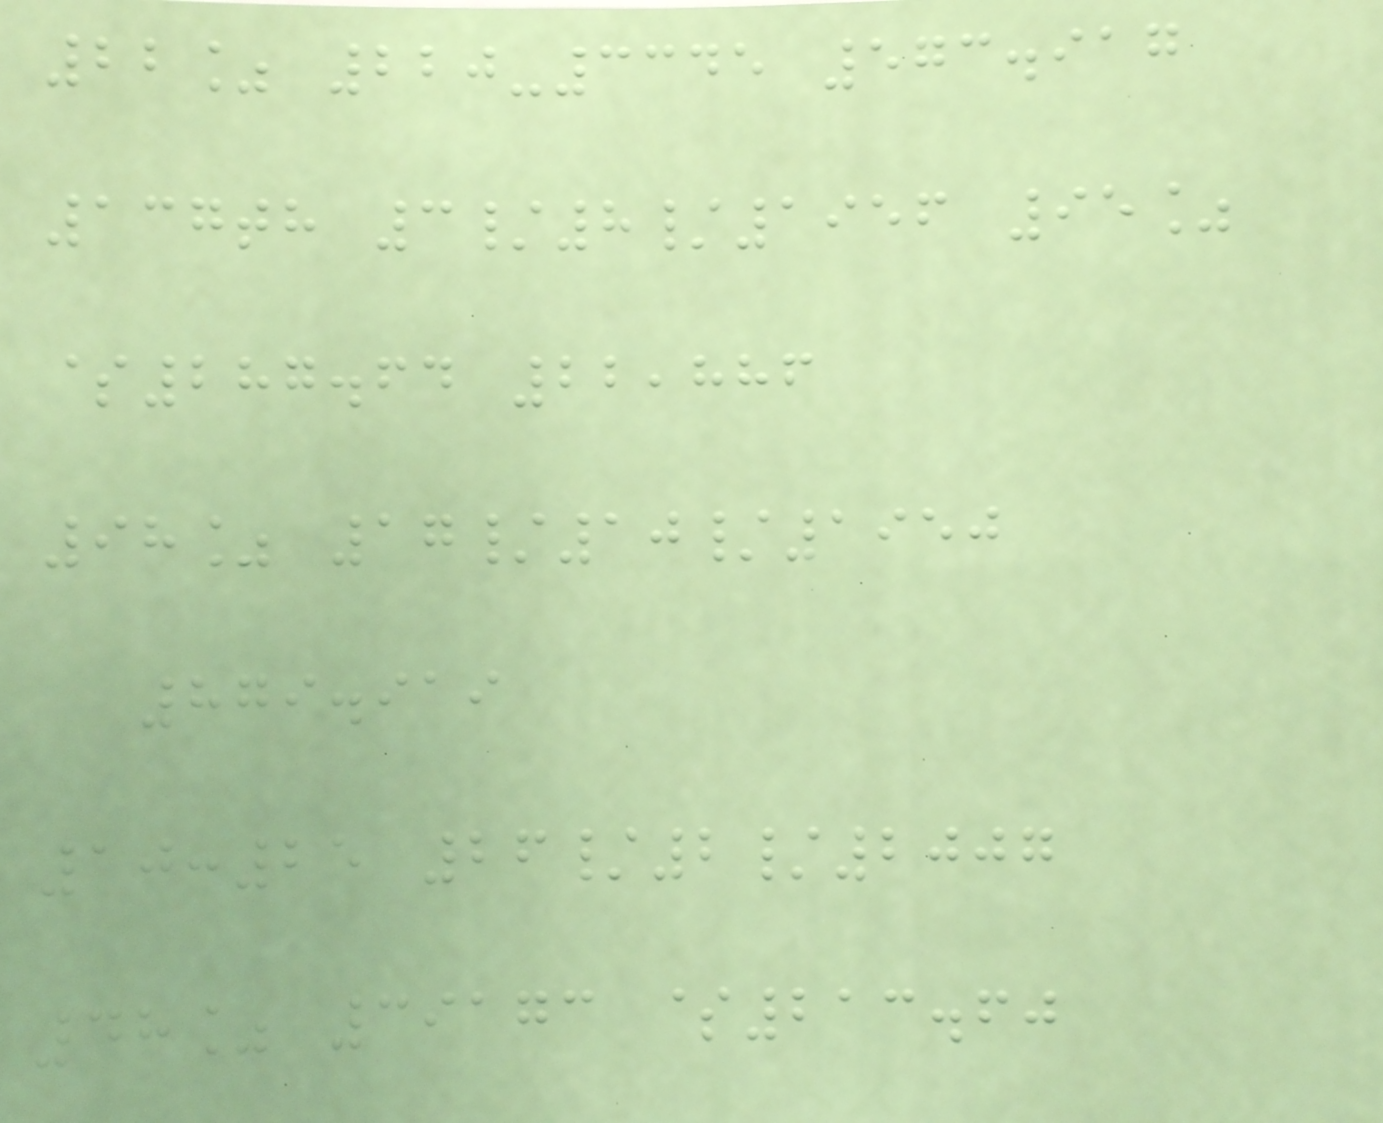22% 220-3345 573.917
137th 3/8/1956 95%
$287.64 22,886
98% 17/10/1950
879.919
10:25 26/2/2007
48% 39173 $213.60
